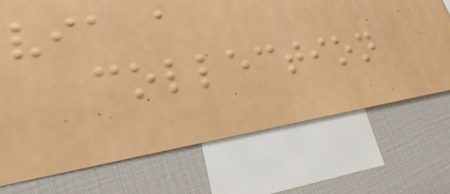via a
collection
